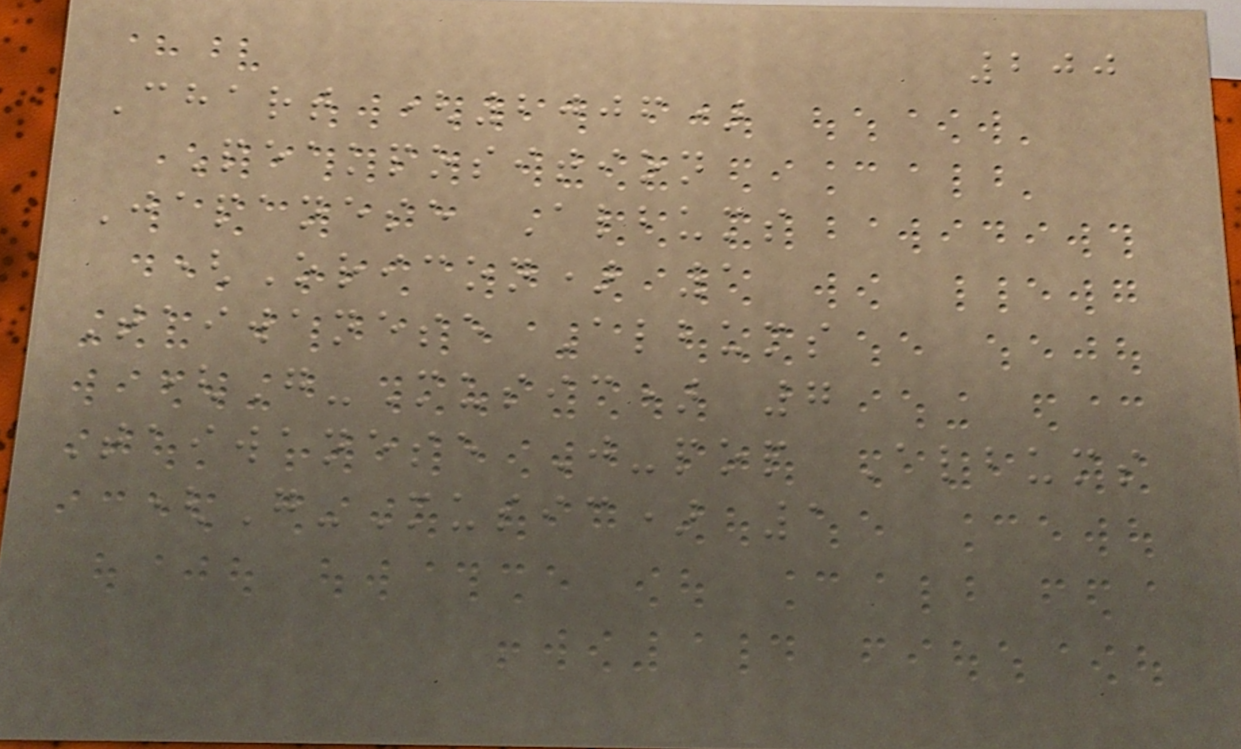200
Chart (2006)
Peakposition
Japanese Albums
(Oricon) 1
Taiwanese Albums
(G-Music) 7
Taiwanese J-pop Albums
(G-Music) 1
